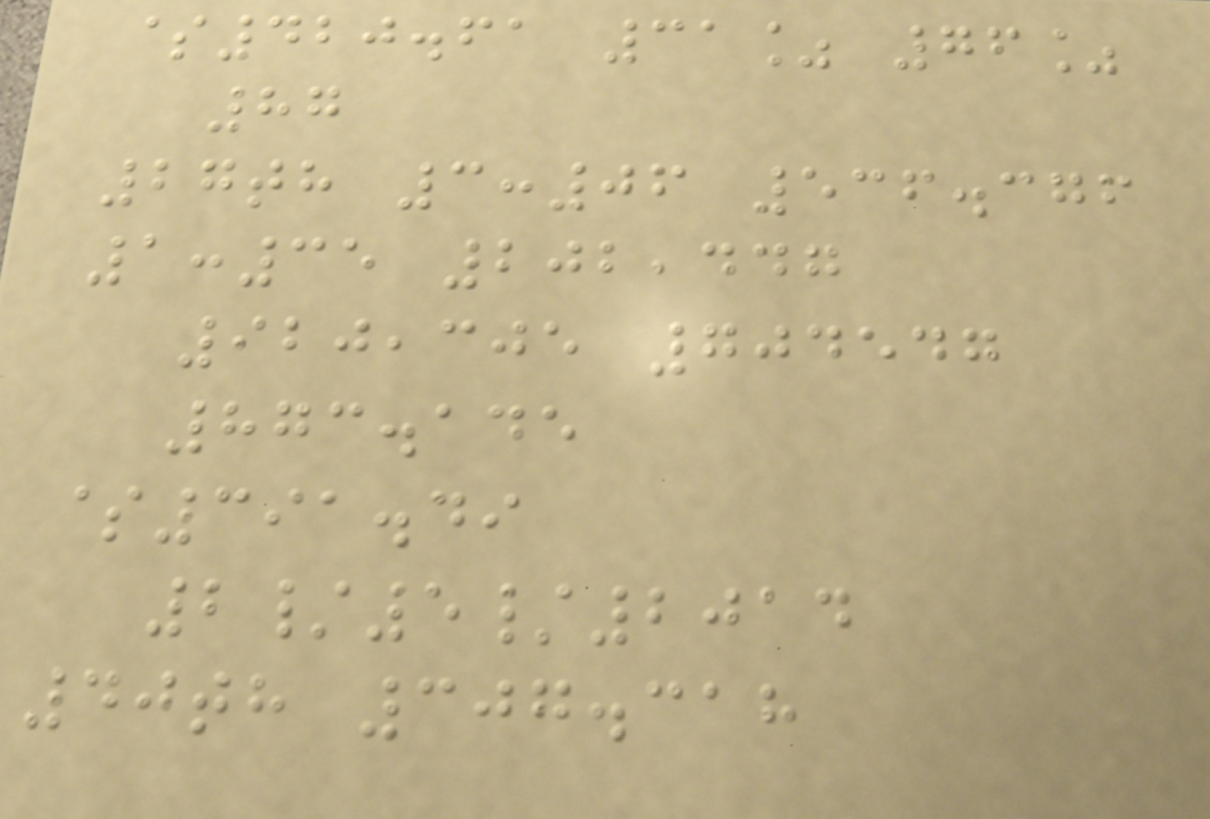$420.61 31% 76%
87
27th 3:06 536.376
1:35 202,447
920,305 704547
873.145
$391.49
2/5/2014
40th 307.318
